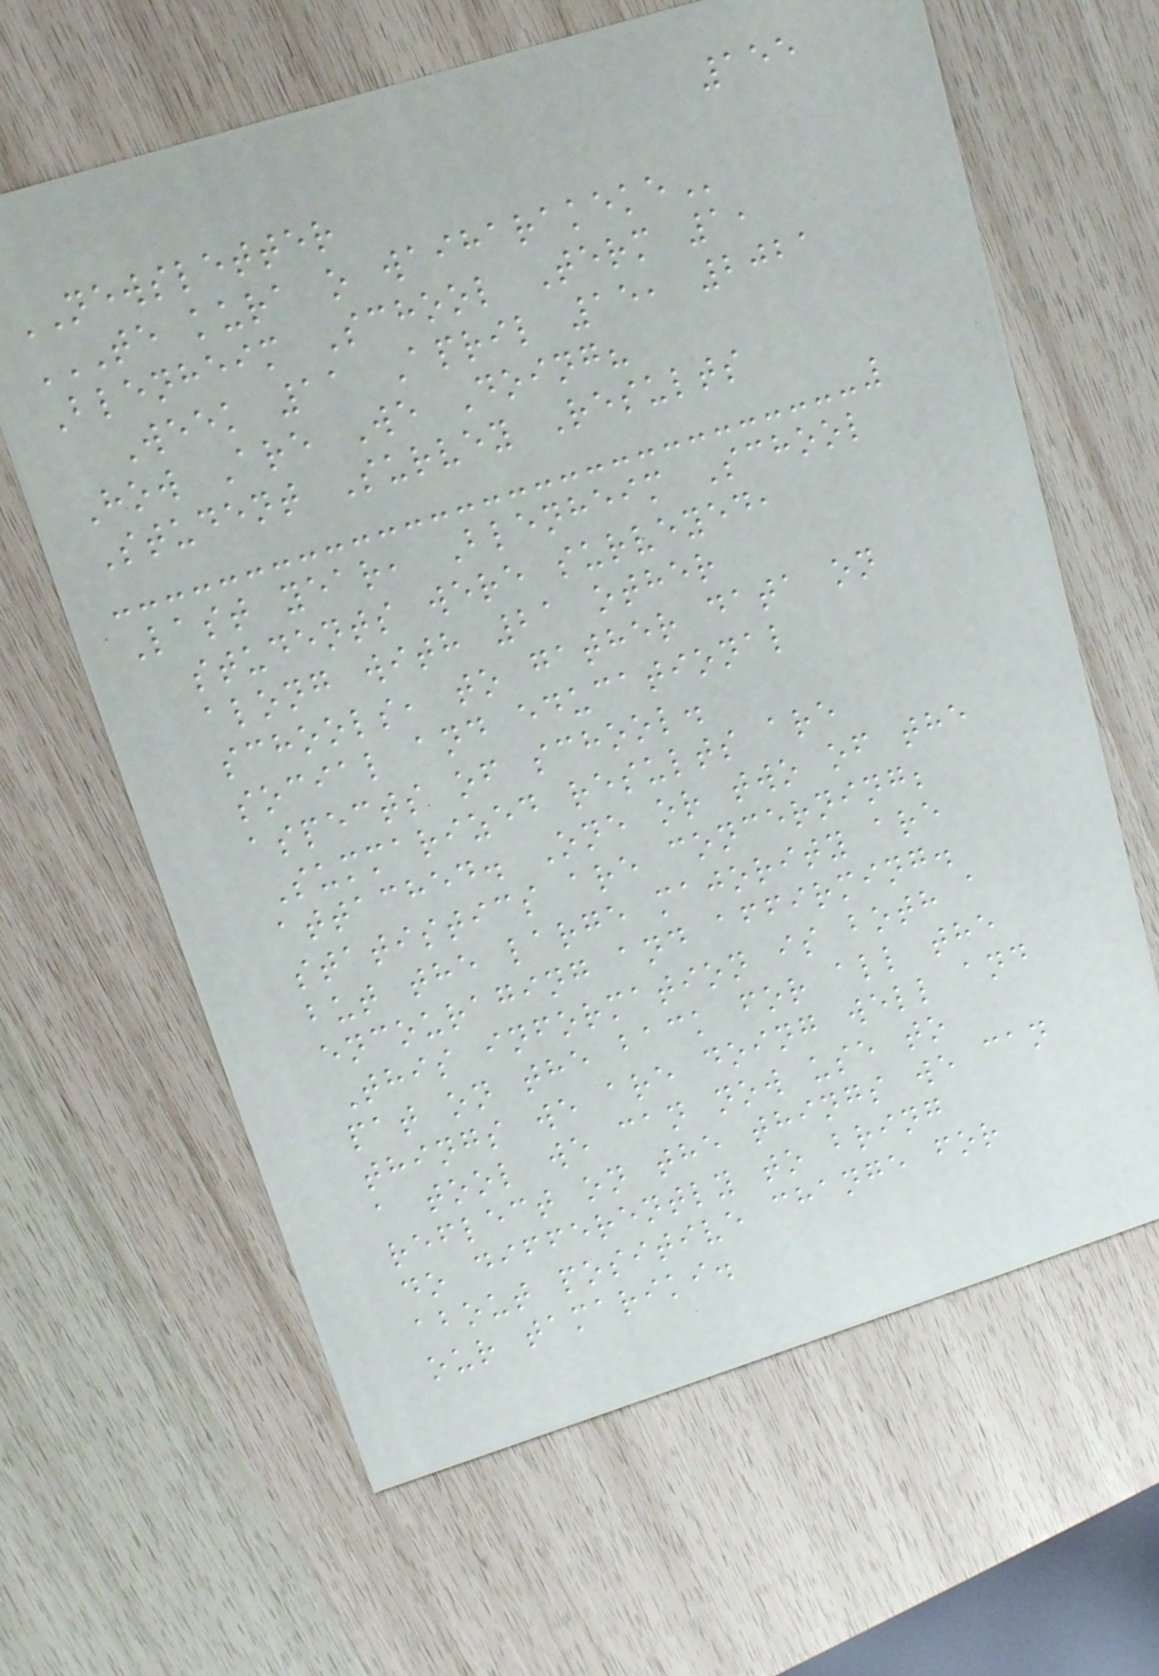155
NEWSLETTER
TE KURA O WAIHARAKEKE
Blenheim School Term 1,
Week 11 April 15, 2021
How Are We Doing?
Student Survey Results
Last year, Blenheim School
students were surveyed,
along with 21 other
schools, to gather data on
social and educational
aspects of school.
Summarized results are
attached. One or two of the
statistics are concerning;
but the large majority are
encouraging and affirming.
This information is both a
pat on the back for all the
things we are doing well and
a tool we can now use to
reflect on the things we can
do differently to bring
about positive change for
our tamariki.
